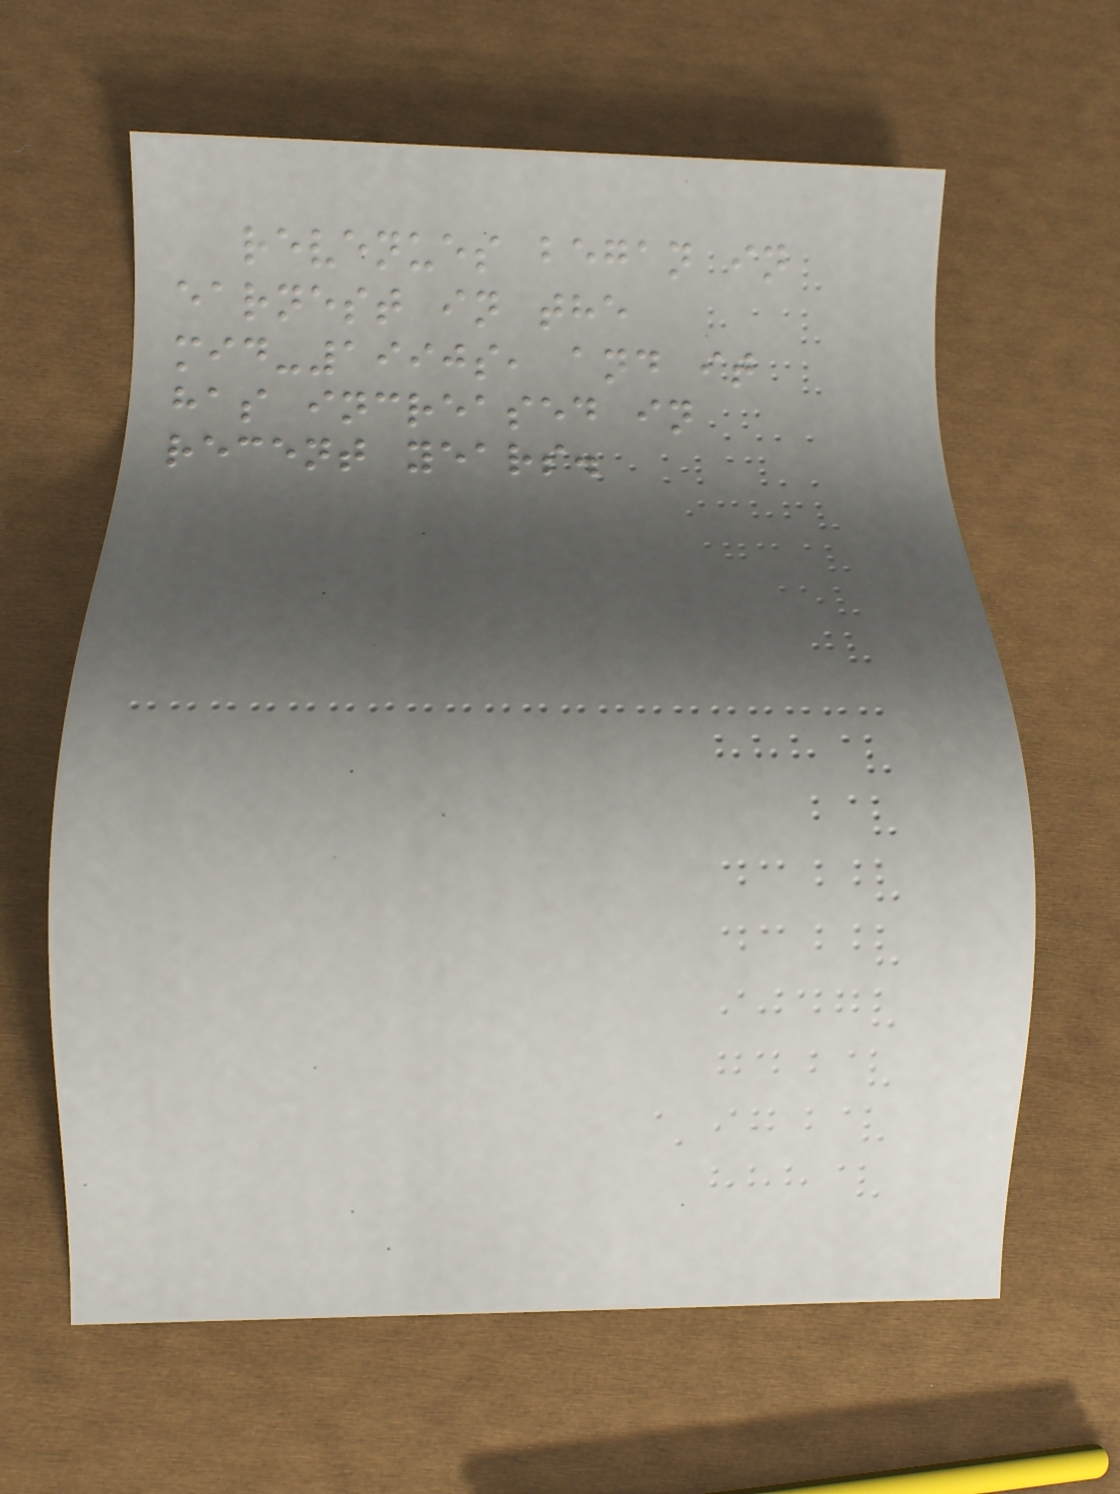revenues began in
earnest in the
mid-1990s, and it
has increased in
recent years.
